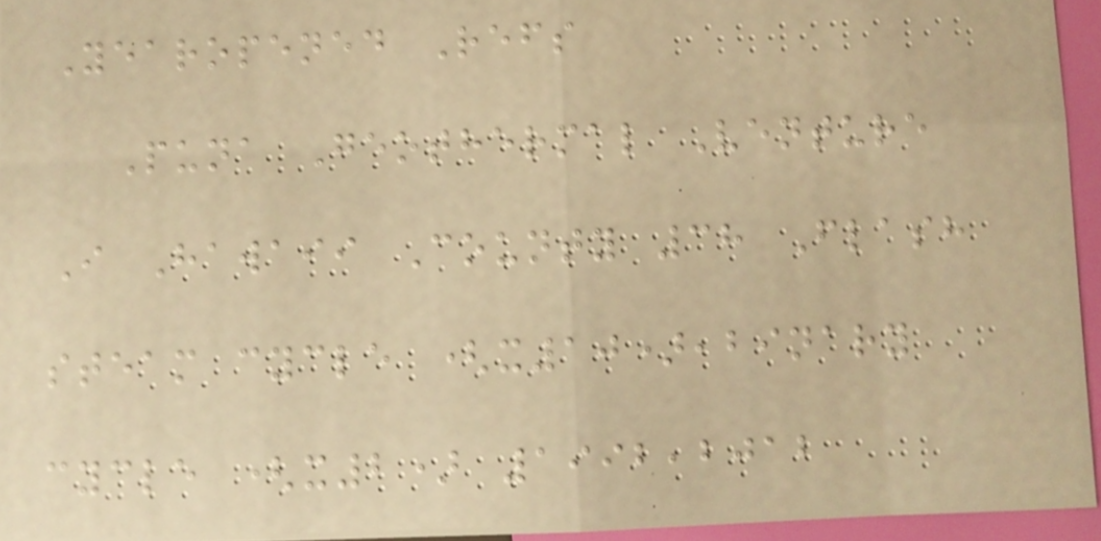Yearopened Refs
Puna Geothermal Venture
I Hawaii County 38 Flash
steam cycle (x10),binary
cycle (x2) 1992,2012
